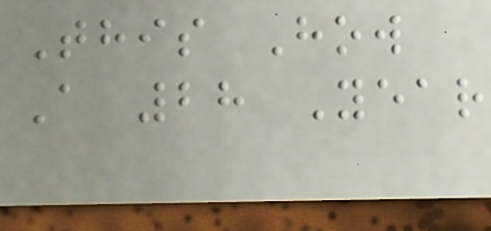This How
A 28 Year
